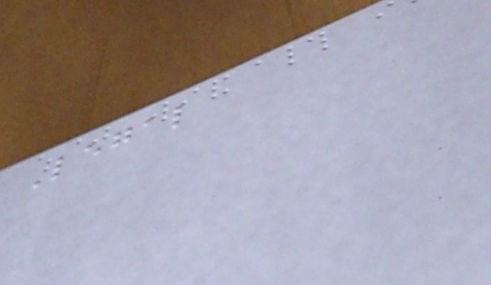Legal
